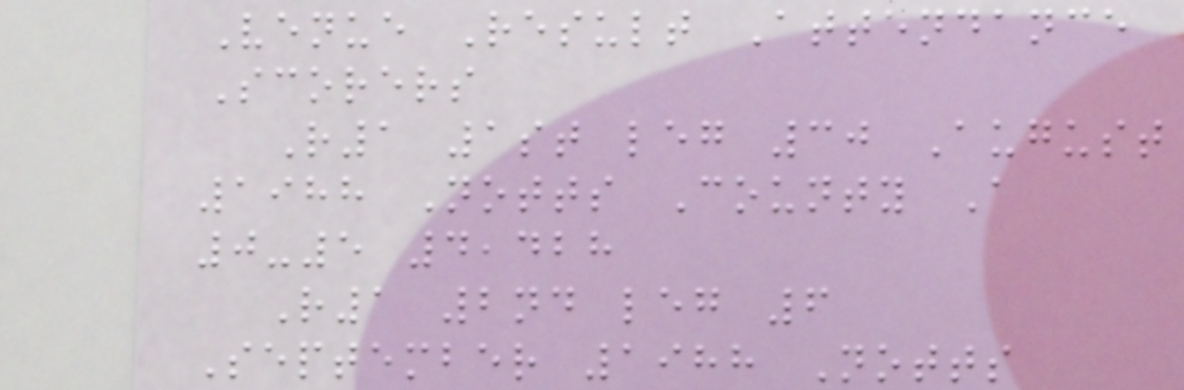Venue Result Attendance
Scorers
R1 1st leg 30 August
1988 Notts County A
0-5 4,428
R1 2nd leg 6
September 1988 Notts
